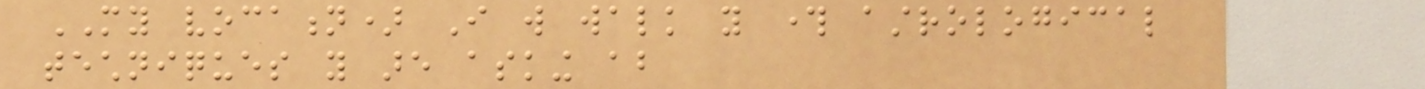MY vocation) I will walk you through astrological
techniques you are asking about
